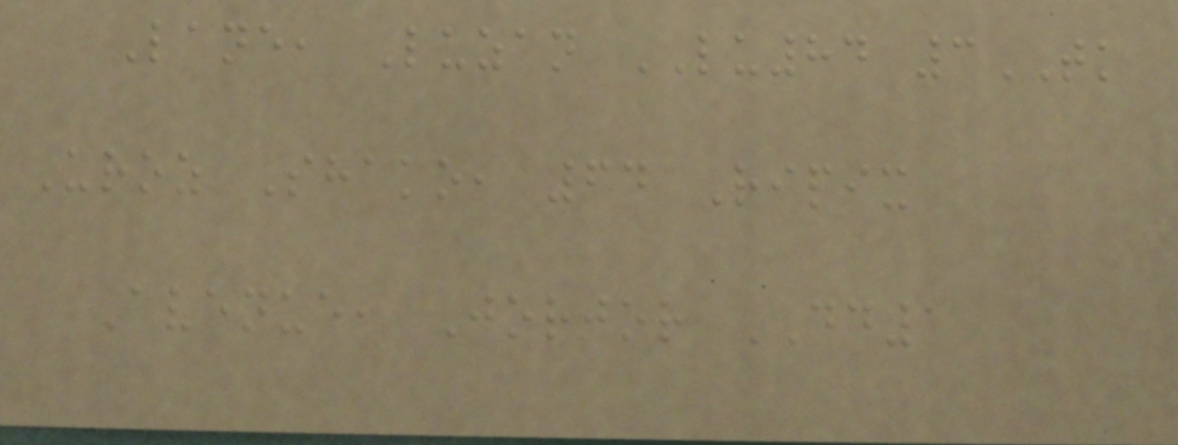Lane, Luzan LU84 3TK
Uroz Shako, 64 Ripix
Avenue, Jorjor DD1
